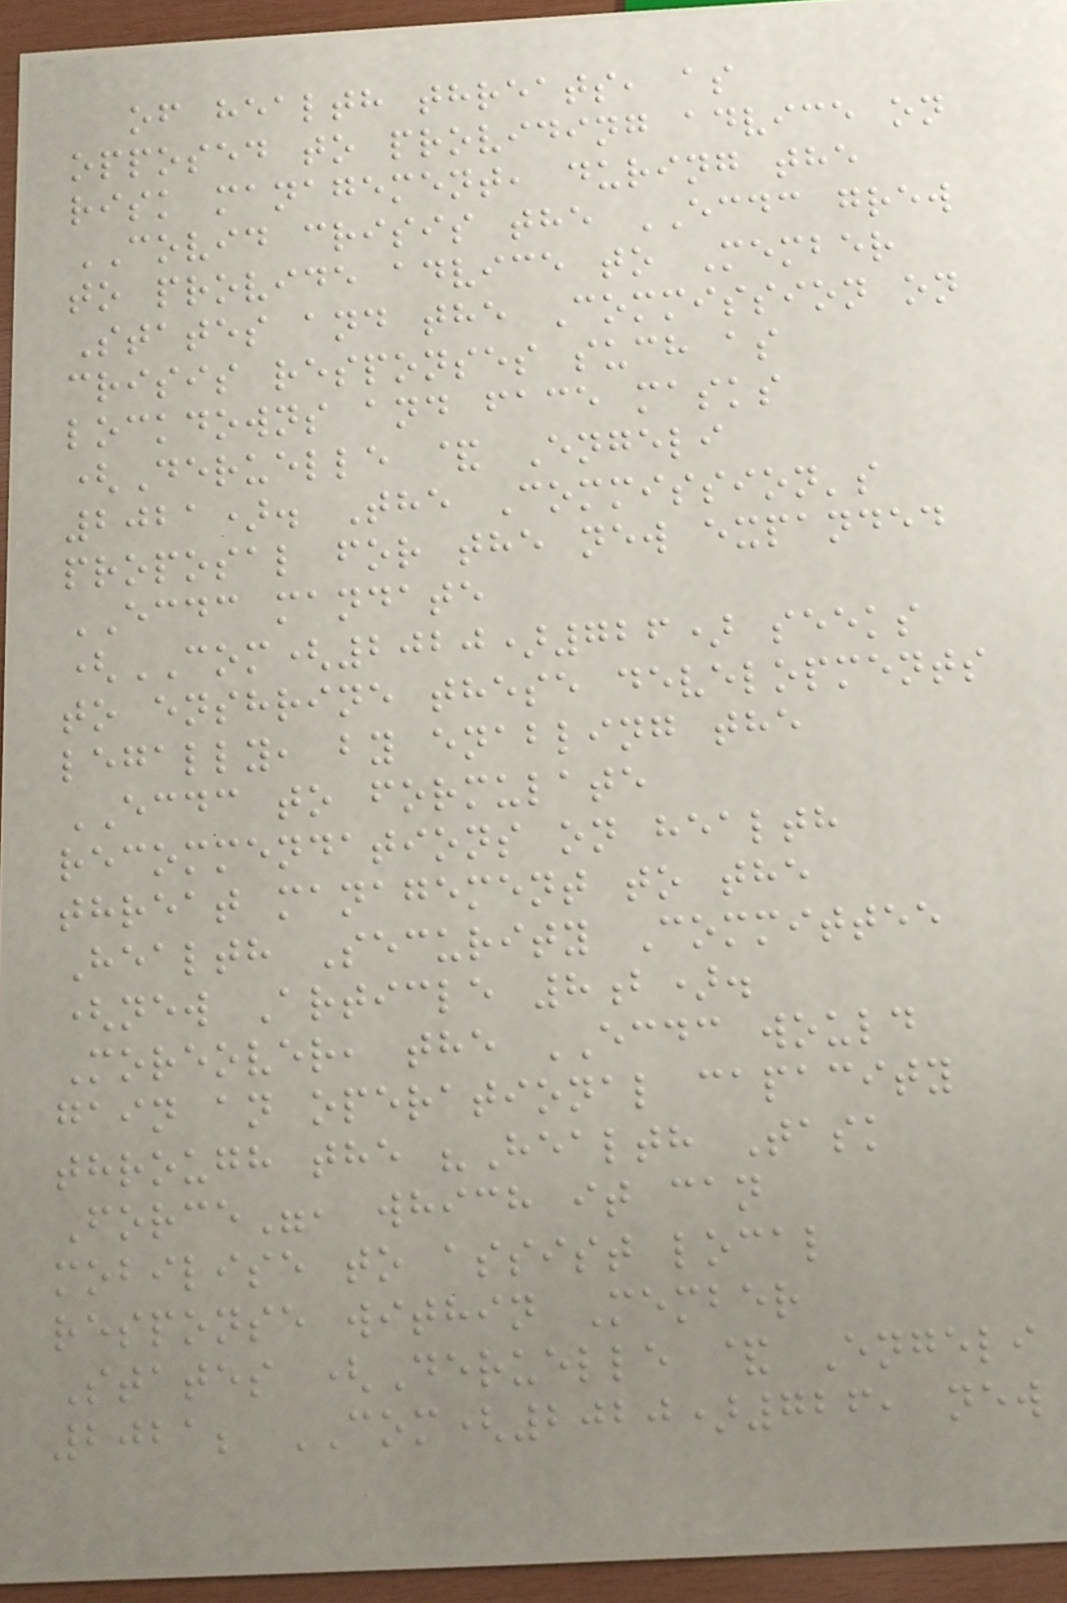of health threats, as
opposed to providing advice on
risk management, during the
COVID crisis the ECDC grew
to provide advice to Member
States and the Commission on
crisis responses such as
lockdowns and face masks
(Deruelle & Engeli
2021). The Commission's
proposal for the new expanded
ECDC mandate
(COM(2020)726) seeks
to enshrine these developments
legally, by enabling the
ECDC to formulate
recommendations on health
threat management to the
Health Security Committee
(new Article 8b).
Moreover, the ECDC would
gain an operational capacity
through the "Health Task
Force", which it can
mobilise to assist local
response within Member
States (Deruelle & Engeli
2021; COM(2020)726, new
